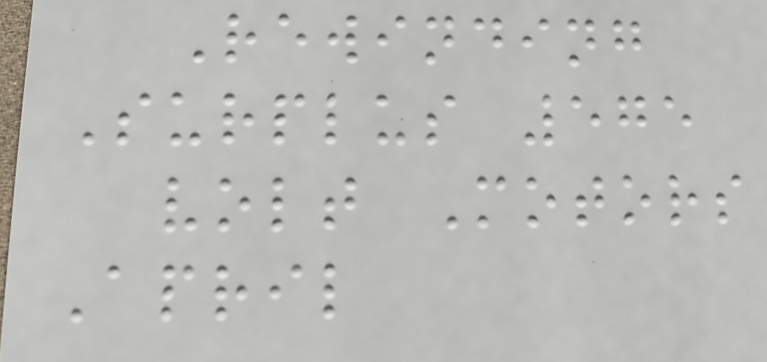Rewinding
Surplus 575
volt Motors
April
